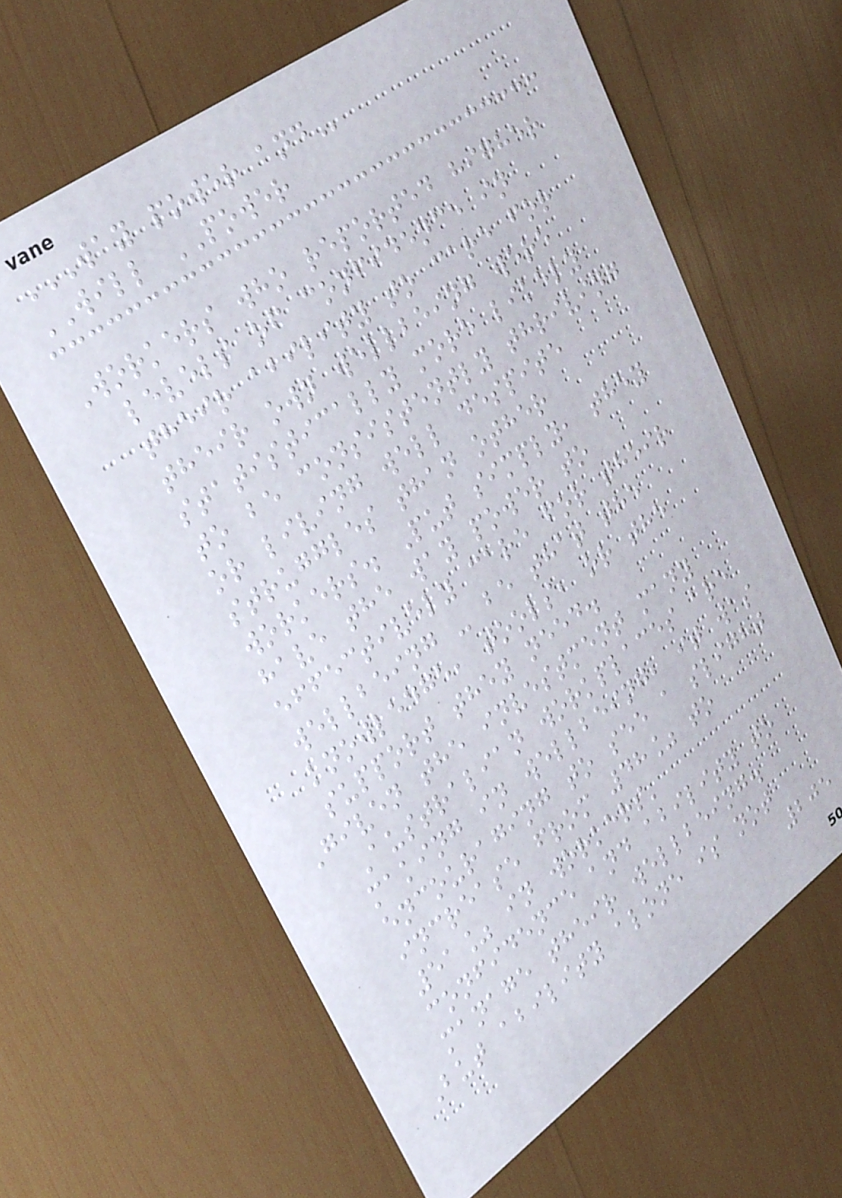WAY POWER AND
WILL POWER
Workers who reported higher
levels of confidence in
their ability to care for
their own wellbeing were
statistically more likely
to be consistently thriving
or living well despite
struggles than other
workers. Put simply, they
have the way power to
effectively care for their
wellbeing - be that the
knowledge, tools, or the
support they need.
Given the investment many
Australian workplaces are
making in wellbeing, it was
encouraging to see a slight
increase from 48% to
51% in workers'
confidence and ability to
manage their wellbeing.
But ability alone is not
205
